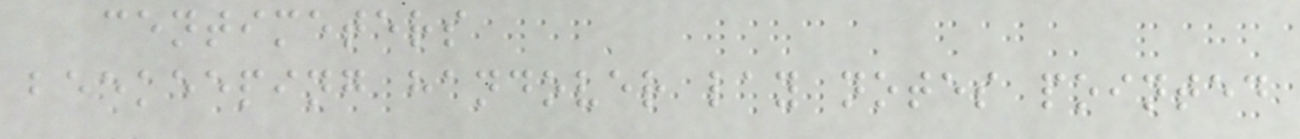centimeters
beekeeping handover lay notes pointed
